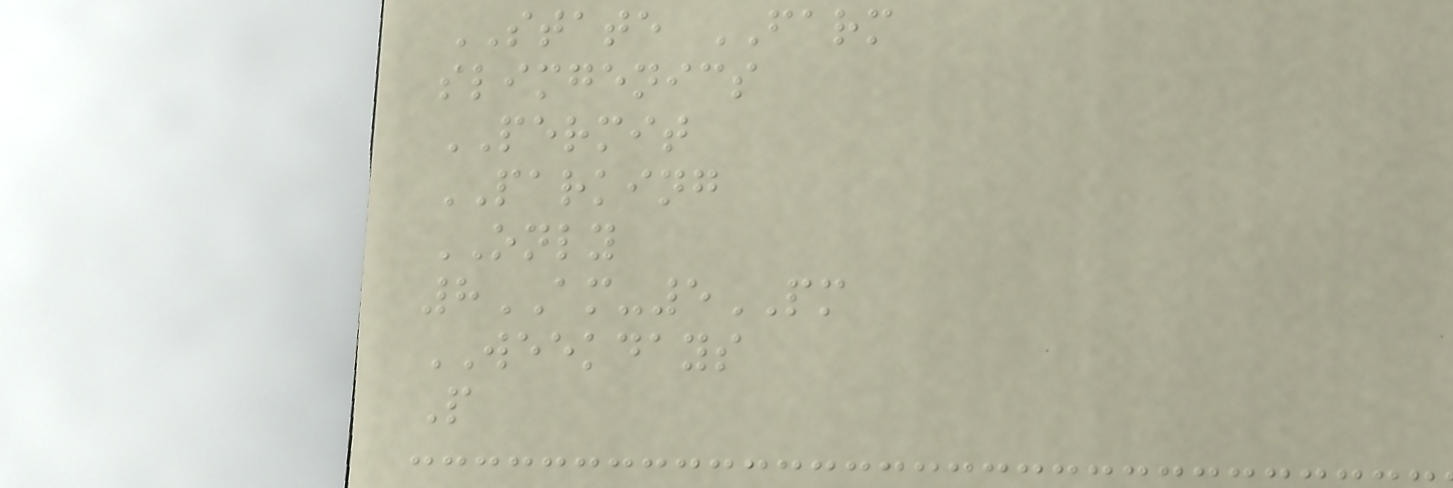STATE FARM
slimgenics
PERMIT
PARKING
ONLY
8AM-5PM
WEEKDAYS
P
